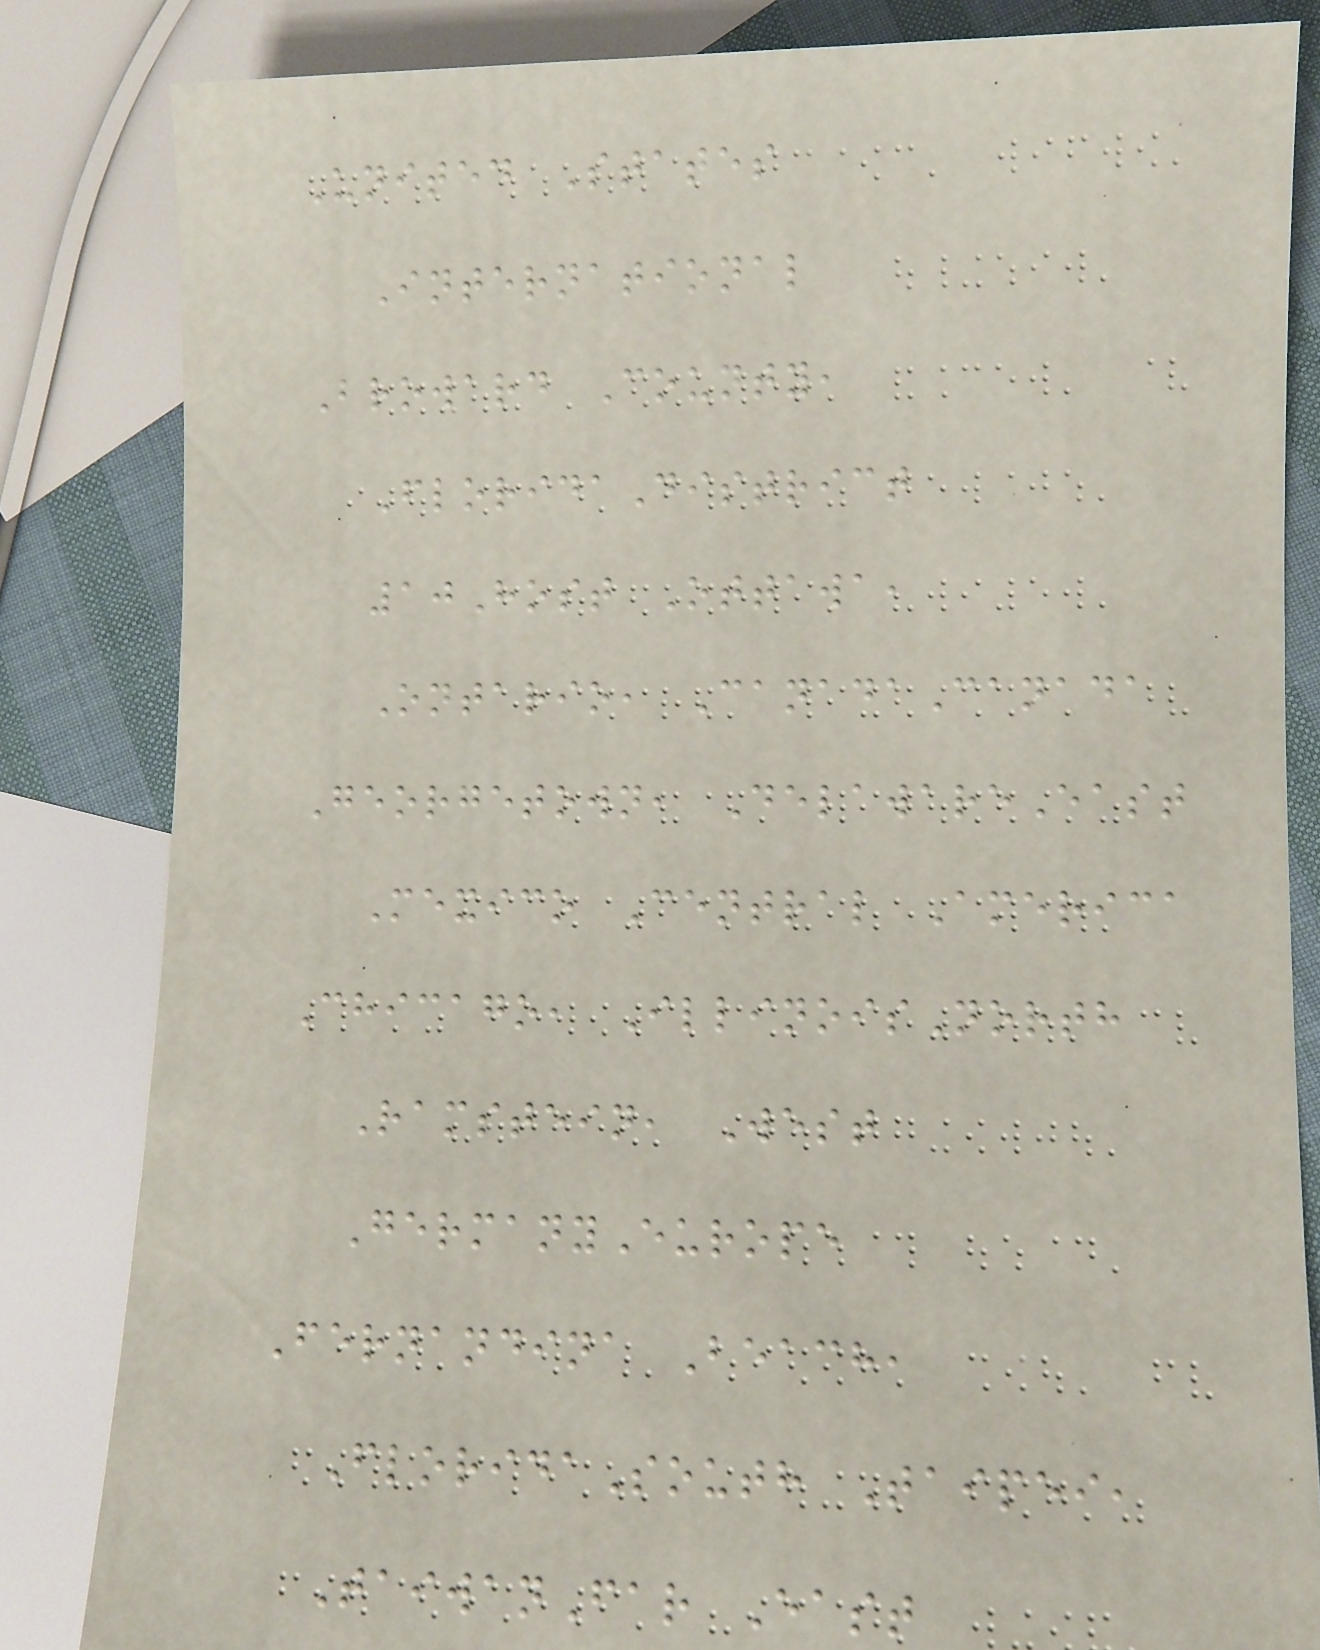United States
International
Broward County,
FloridaDistrict
10Host Ottawa,
Ontario, CanadaCanada
Georgetown, DelawareEast
Mexico Central America
Chicago, IllinoisNorth
Ramstein, West
GermanyEurope
Fernandina Beach,
FloridaSouth Taipei,
TaiwanFar East
